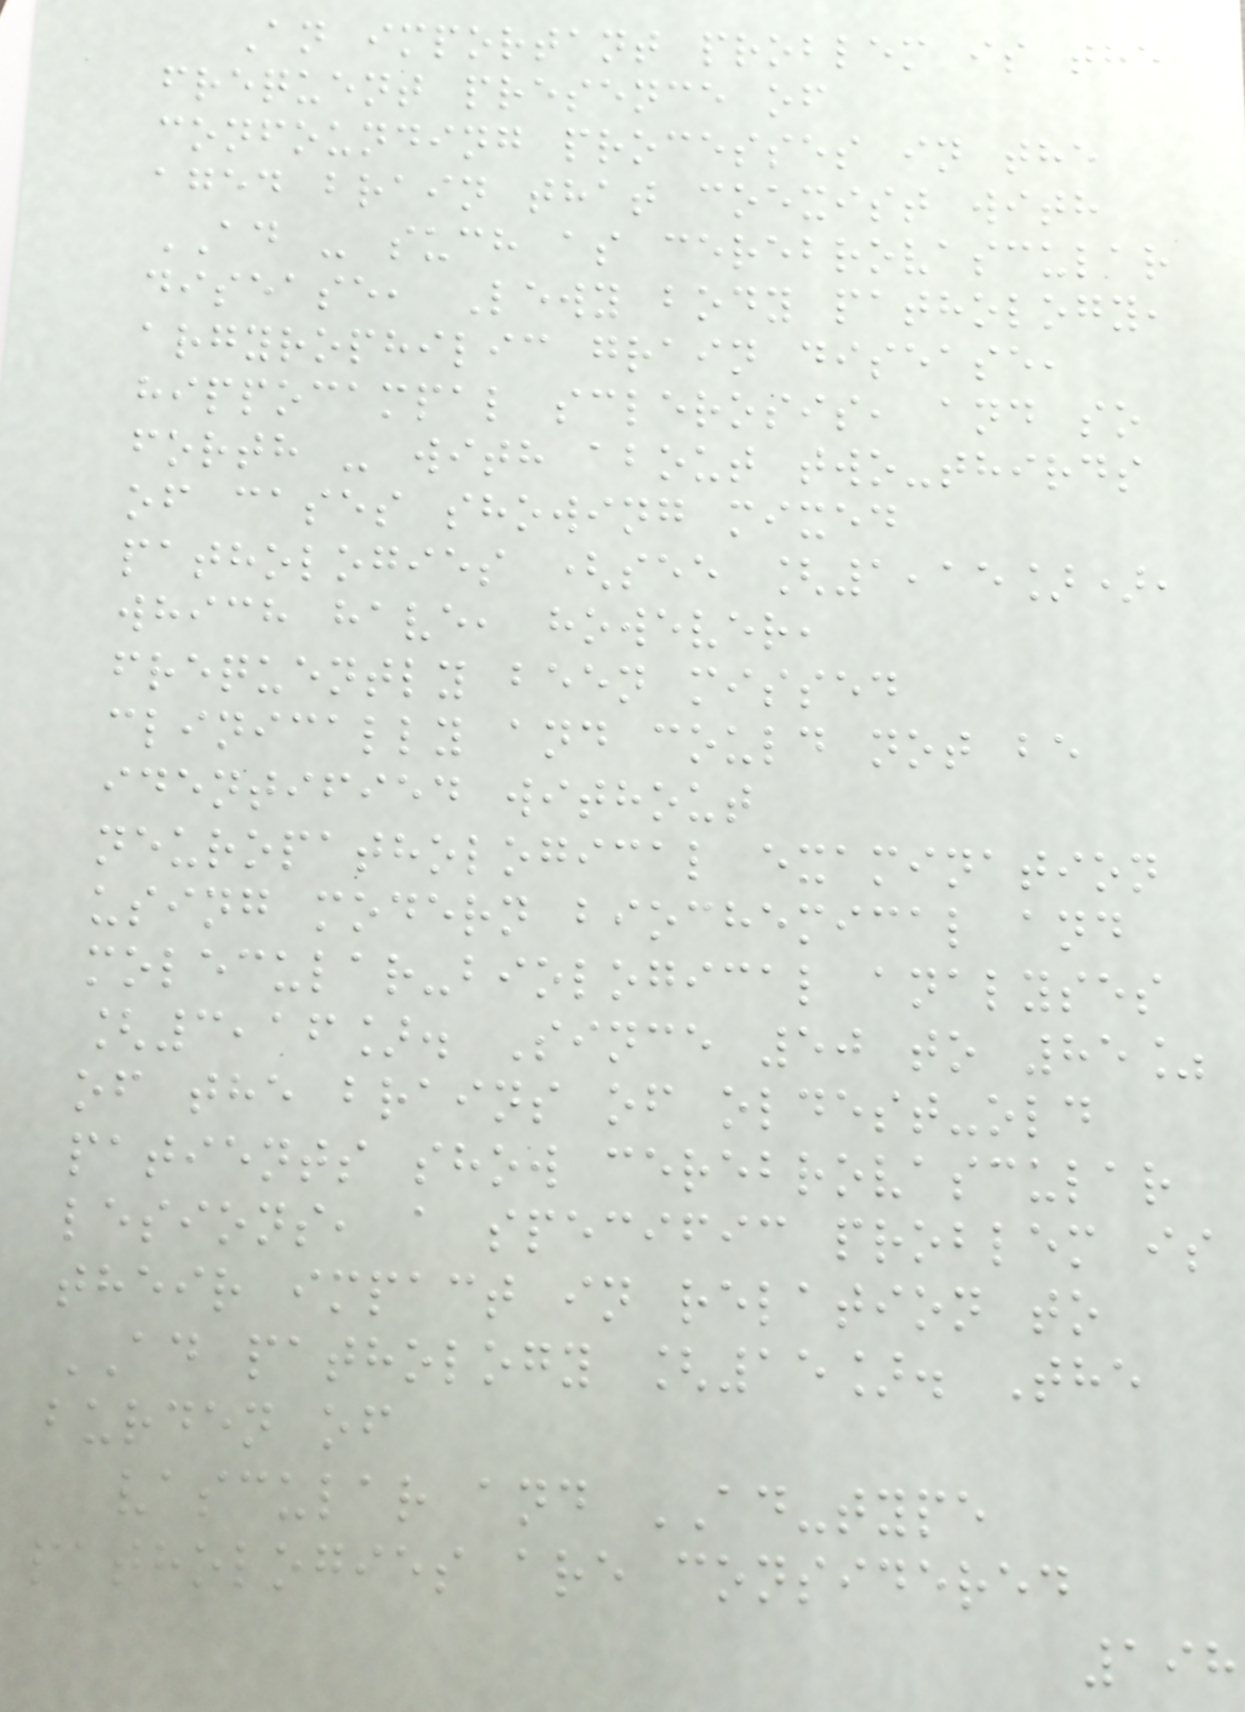An important problem is the
frequent presence of
confounding processes in the
aged brain that coexist with
AD - such as cerebrovascular
disease, Lewy body pathology,
argyrophilic grain disease,
hippocampal sclerosis, and so
forth - with about two-thirds
of cases showing mixed
pathologies (see [1,15]),
which have, however,
frequently been missed
clinically and could not be
identified without
neuropathological examination
using modern biochemical and
molecular-biological analyses
[3,16]. Since 50 to 85%
of the brains of oldest-old
patients show cerebrovascular
lesions, a specific problem is
their impact in relation to
AD pathology [15]. The
burden of
vascular and AD-type
pathologies are considered
198
